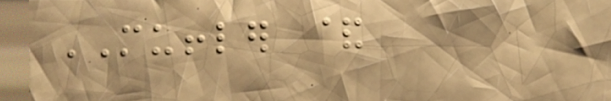MUFFLER &
